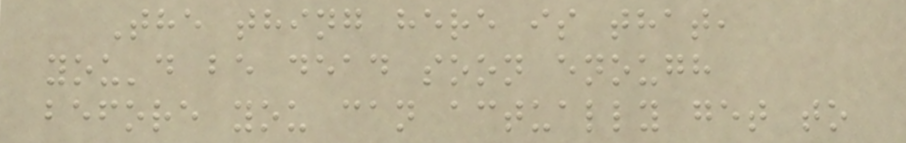The thing here is that,
you'd be dead soon enough
before you can actually get to
